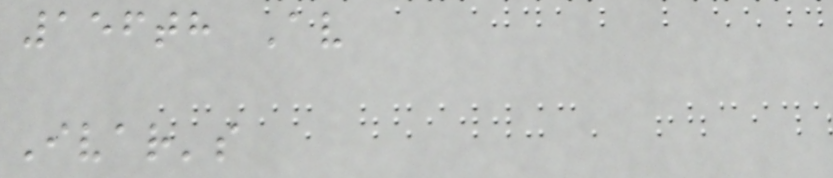156th Av
Ivar's
